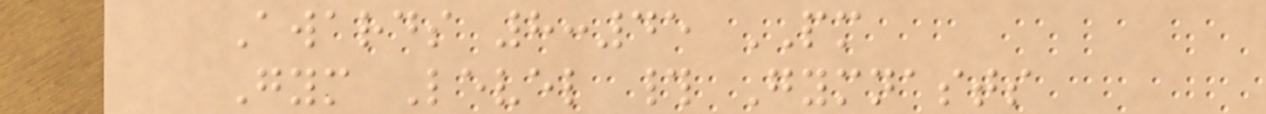Awards 8:45 PM
Gym Level # Gymnasts
